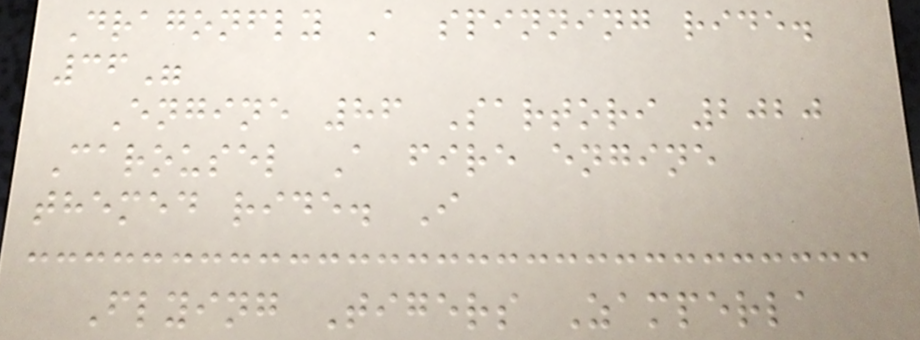Dragonfly A spinning ride.
36"
Engine 86 Sartori 2020
Carousel A fire engine
themed ride. I
Flying Tigers Zamperla
